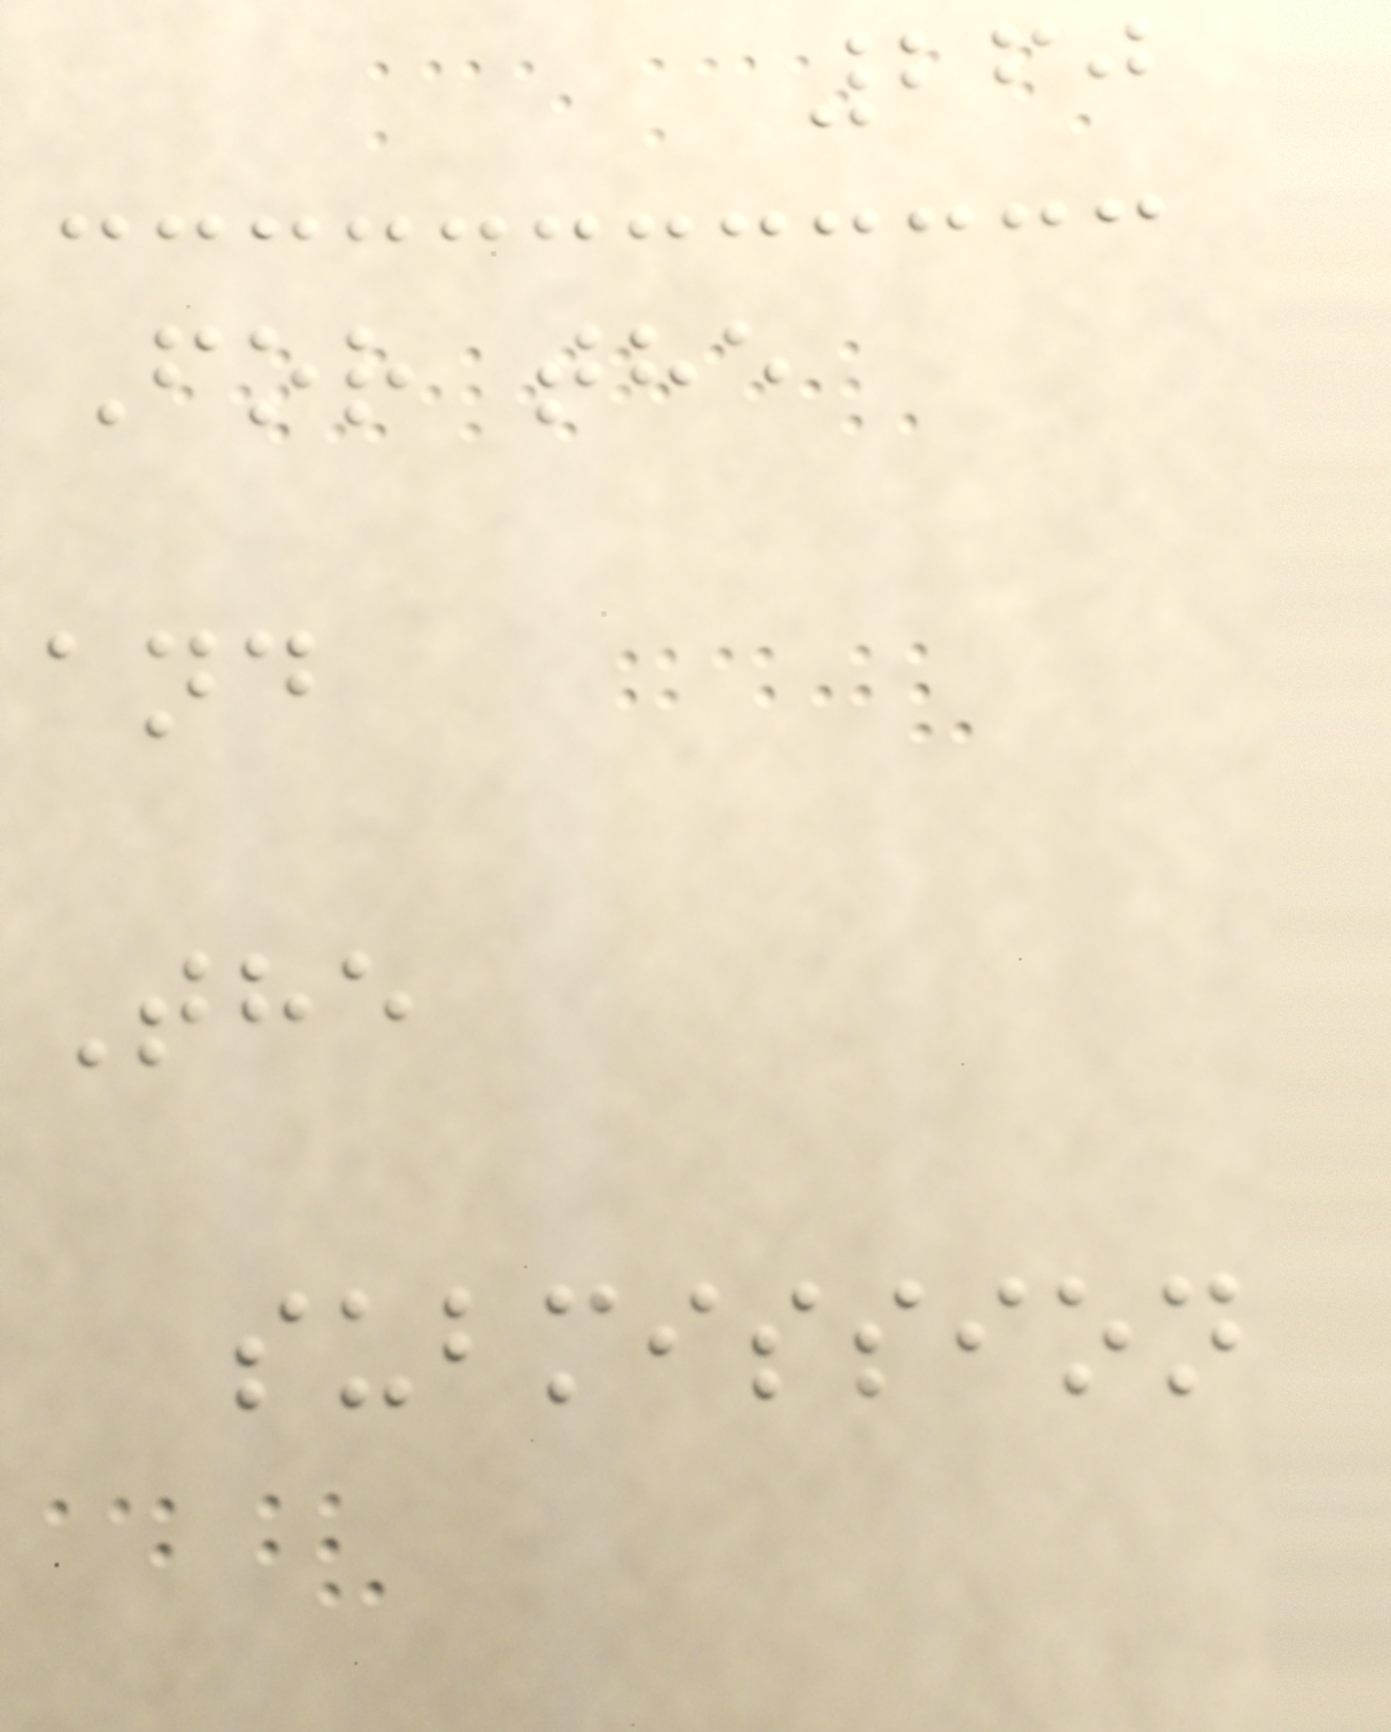260
For the
and
The
submission
